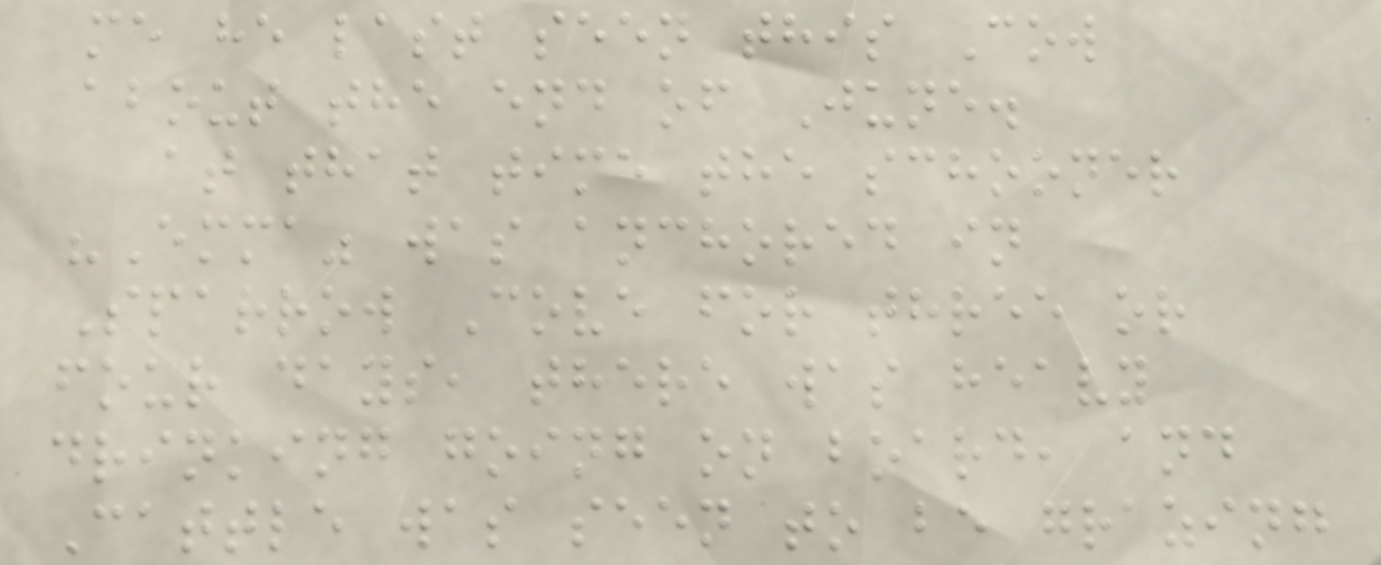me he last seen this Cow
about the end of June.
at that time the schooner
"Emma" was anchored in
Sparrow Cove for three or
four days, there was heavy
drinking going on board, and
Cattle was seen to be grazing
